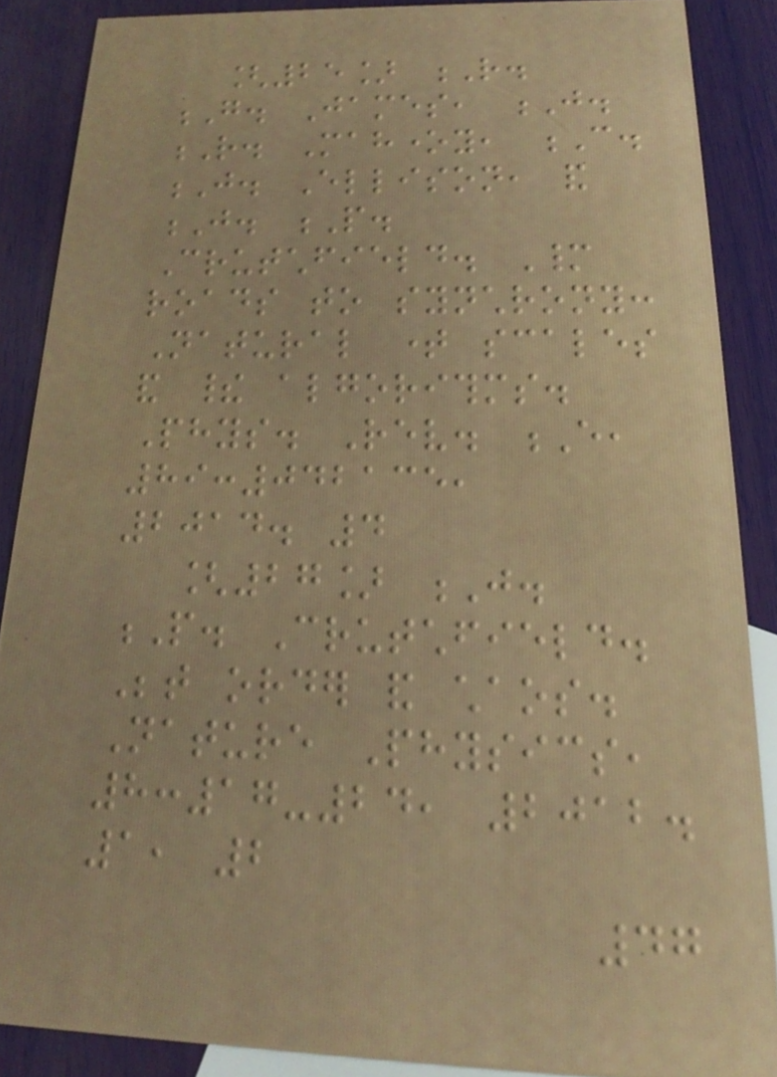[25] R.
G. James, J.
R. Mahoney, C.
J. Ellison, and
J. P.
Crutchfield. Many
roads to synchrony:
Natural time scales
and their algorithms.
Phys. Rev. E,
89:042135,
2014. 4
[27] J.
P. Crutchfield.
Between order and chaos.
Nature Physics,
8:17-24, 2012.
1, 2
47
